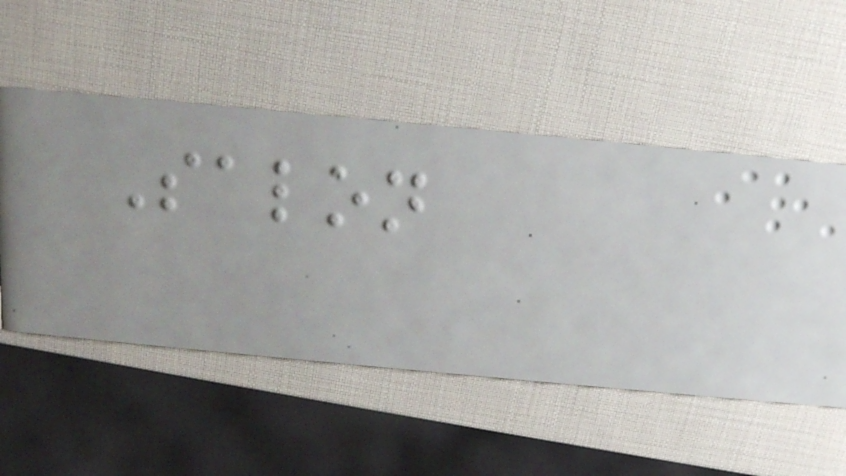Salon
